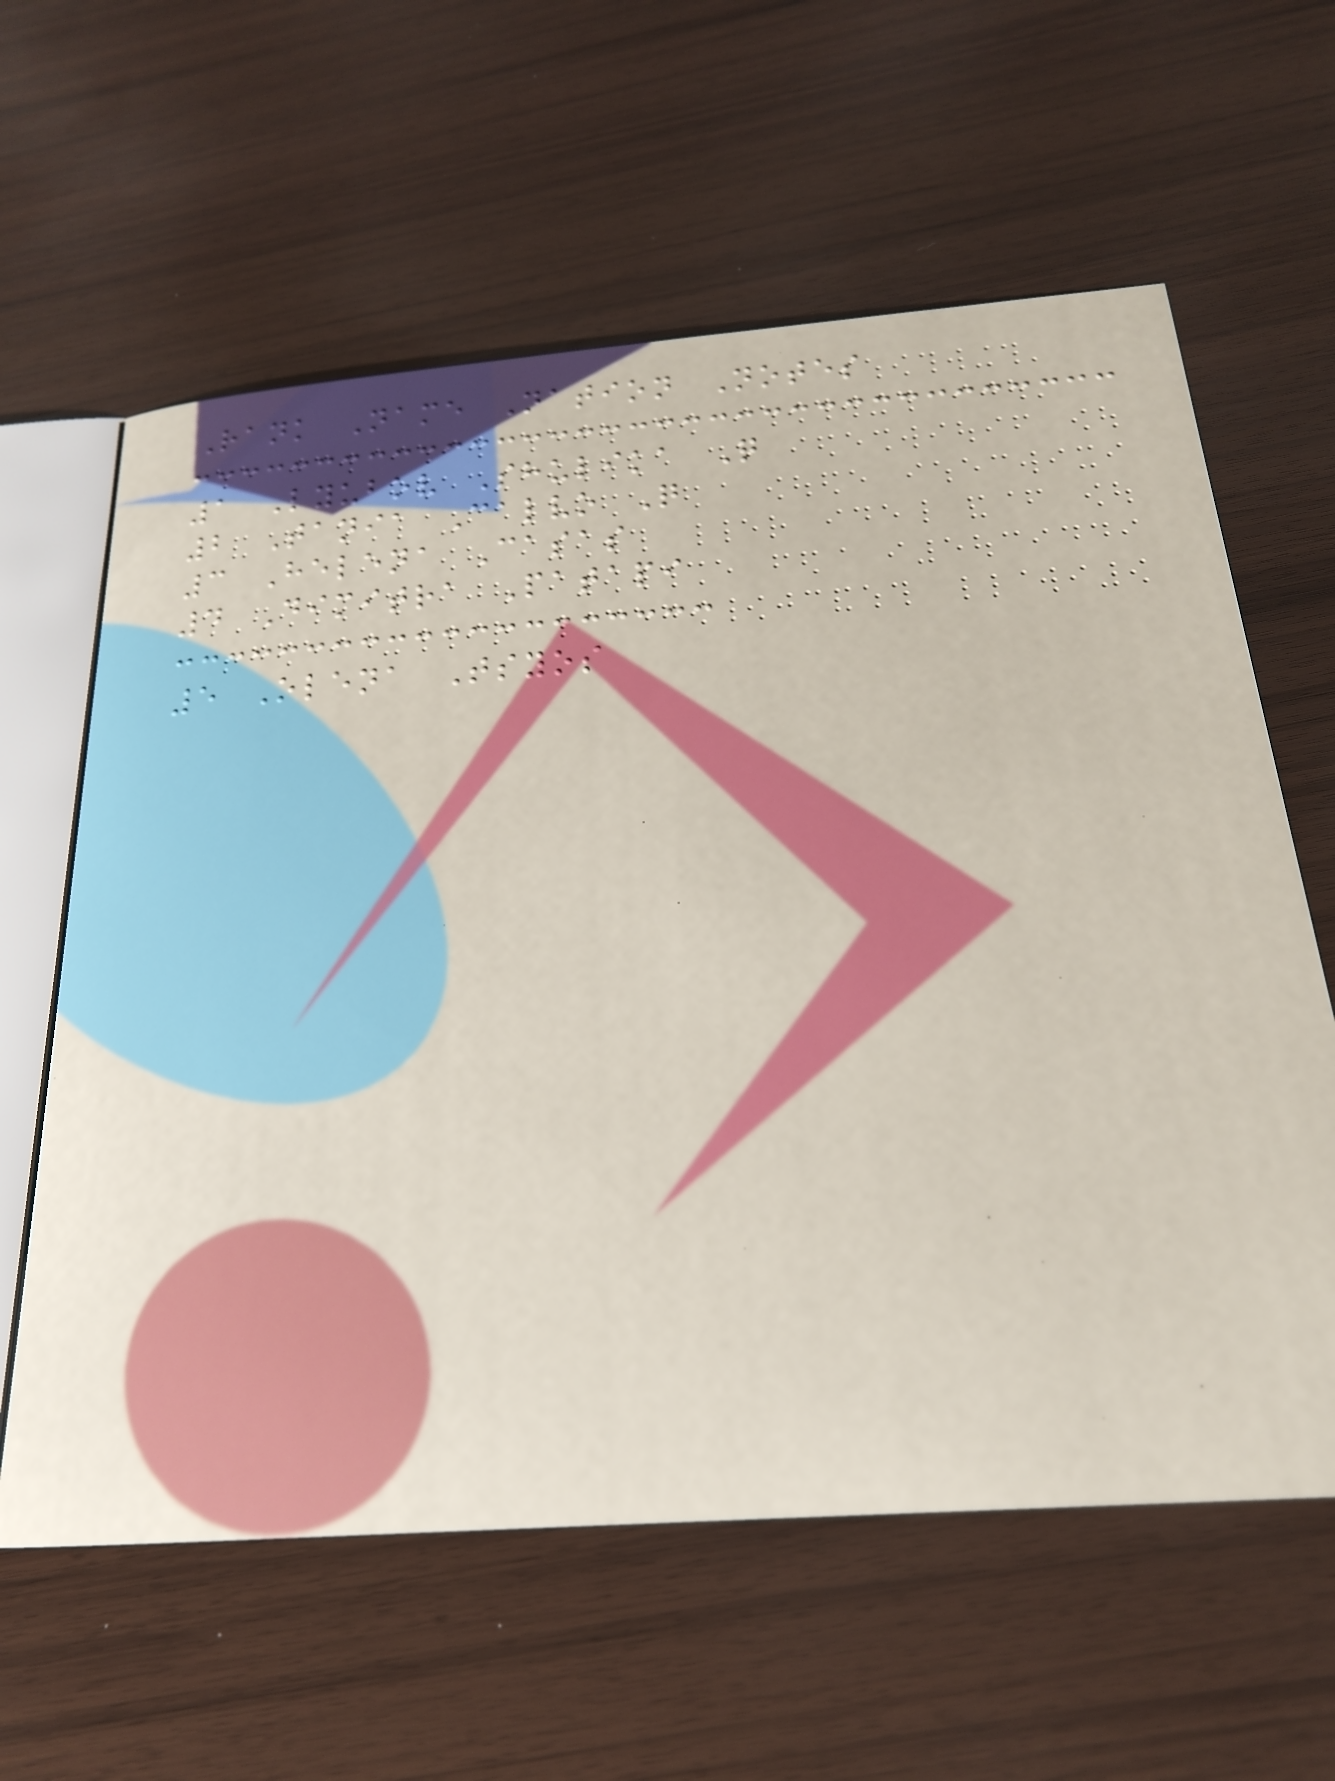Rank Name Nation Notes
1 Lyubov Shulika Q
2 Tania Calvo Q
3 Helena Casas
4 Dimitra Patapi
5 Olena Tsyos
